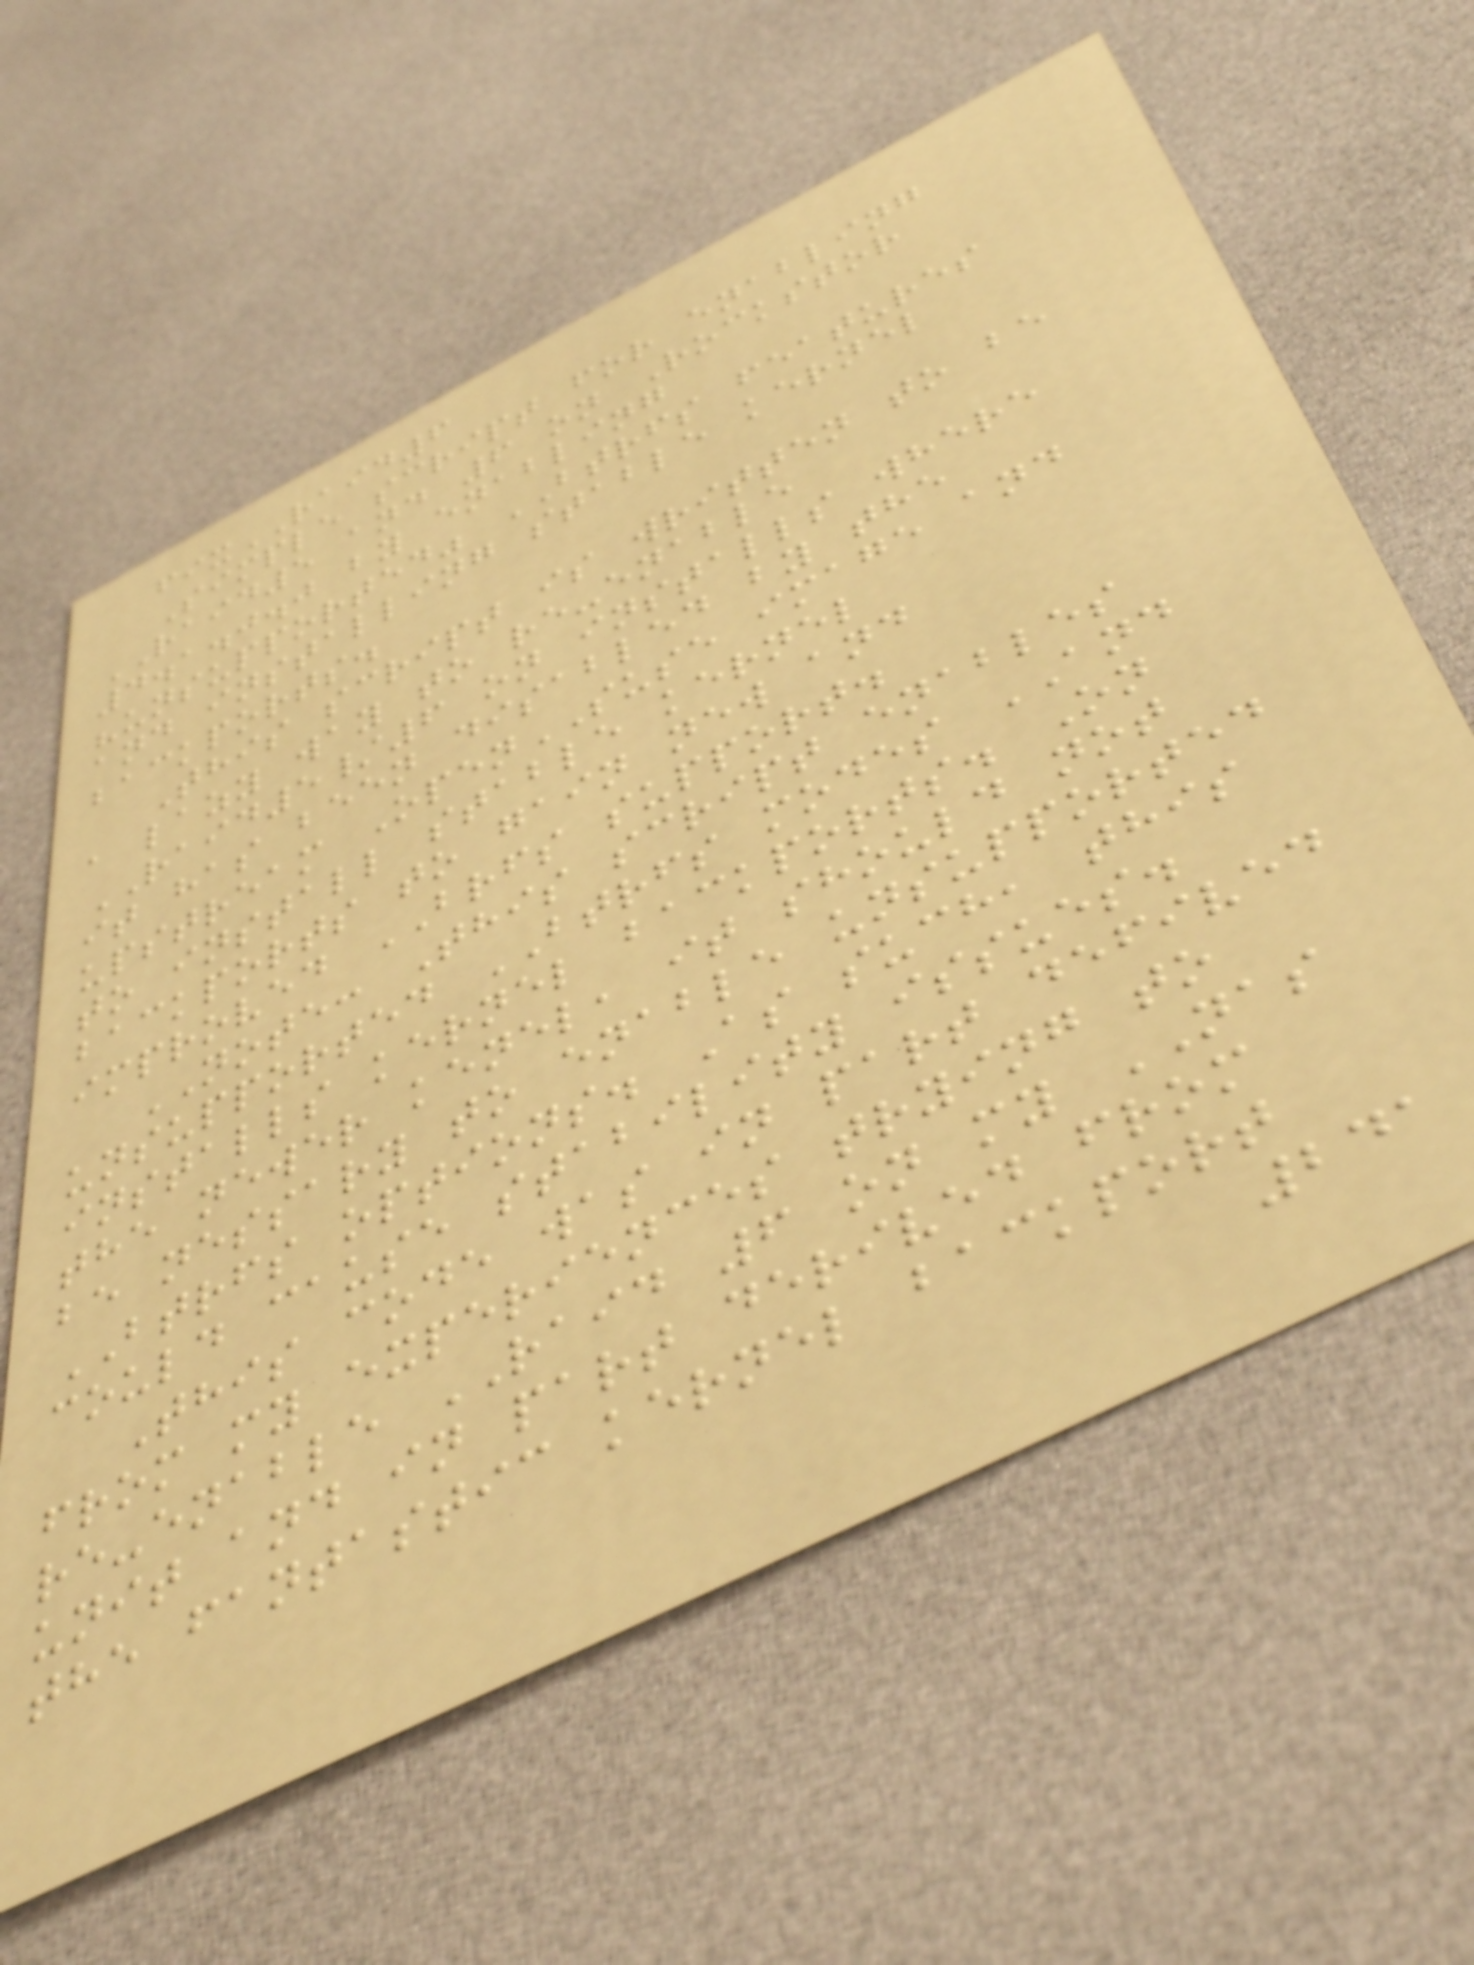fixRAID6
Simple script for enabling
RAID5 and 6 on Rockstor
4.1.0.0 by enabling
"unsupported" BTRFS features
and installing stable kernel
backports.
This script is written to be
a lazy way to re-enable
RAID5/6 on installs where
it has been disabled by the
upstream OpenSUSE image and
to install stable kernel
backports to gain new and
improved BRFS support.
NOTE: This script enables
unsupported BTRFS modes AND
installs kernel backports. On
the newer kenel, it should not
be nessary to enable unsupported
BTRFS options. As such, this
could cause stability issues.
This code was in part defived
from my experiences trying to
re-enable RAID 6 on my NAS
unit and in part derived from
the fantastic kernel backport
241
